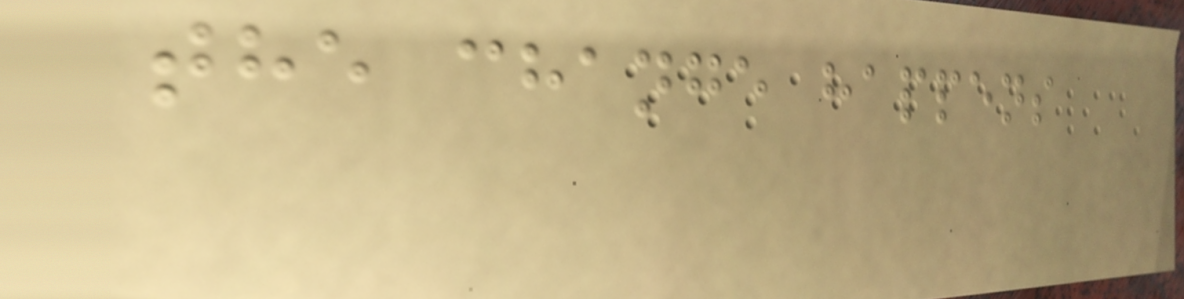the change happens
